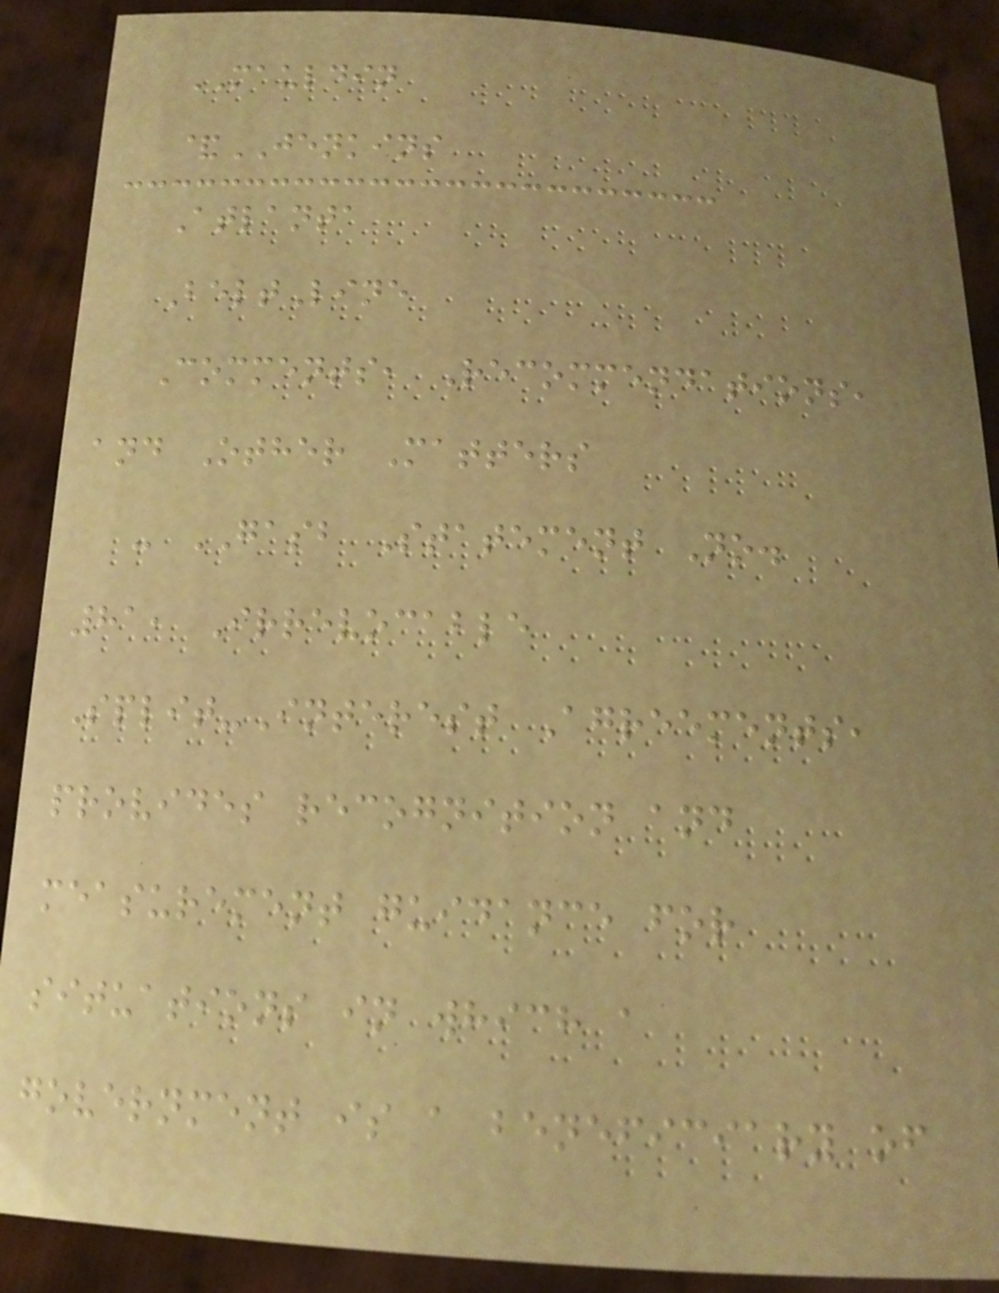MAULDIN
&JENKINS
Atlanta
BeltLine
Comments, Recommendations,
and Other Matters
- GASB Statement No.
81, Irrevocable
Split-Interest Agreements,
provides recognition and
measurement guidance for
situations in which a
government is a beneficiary of
